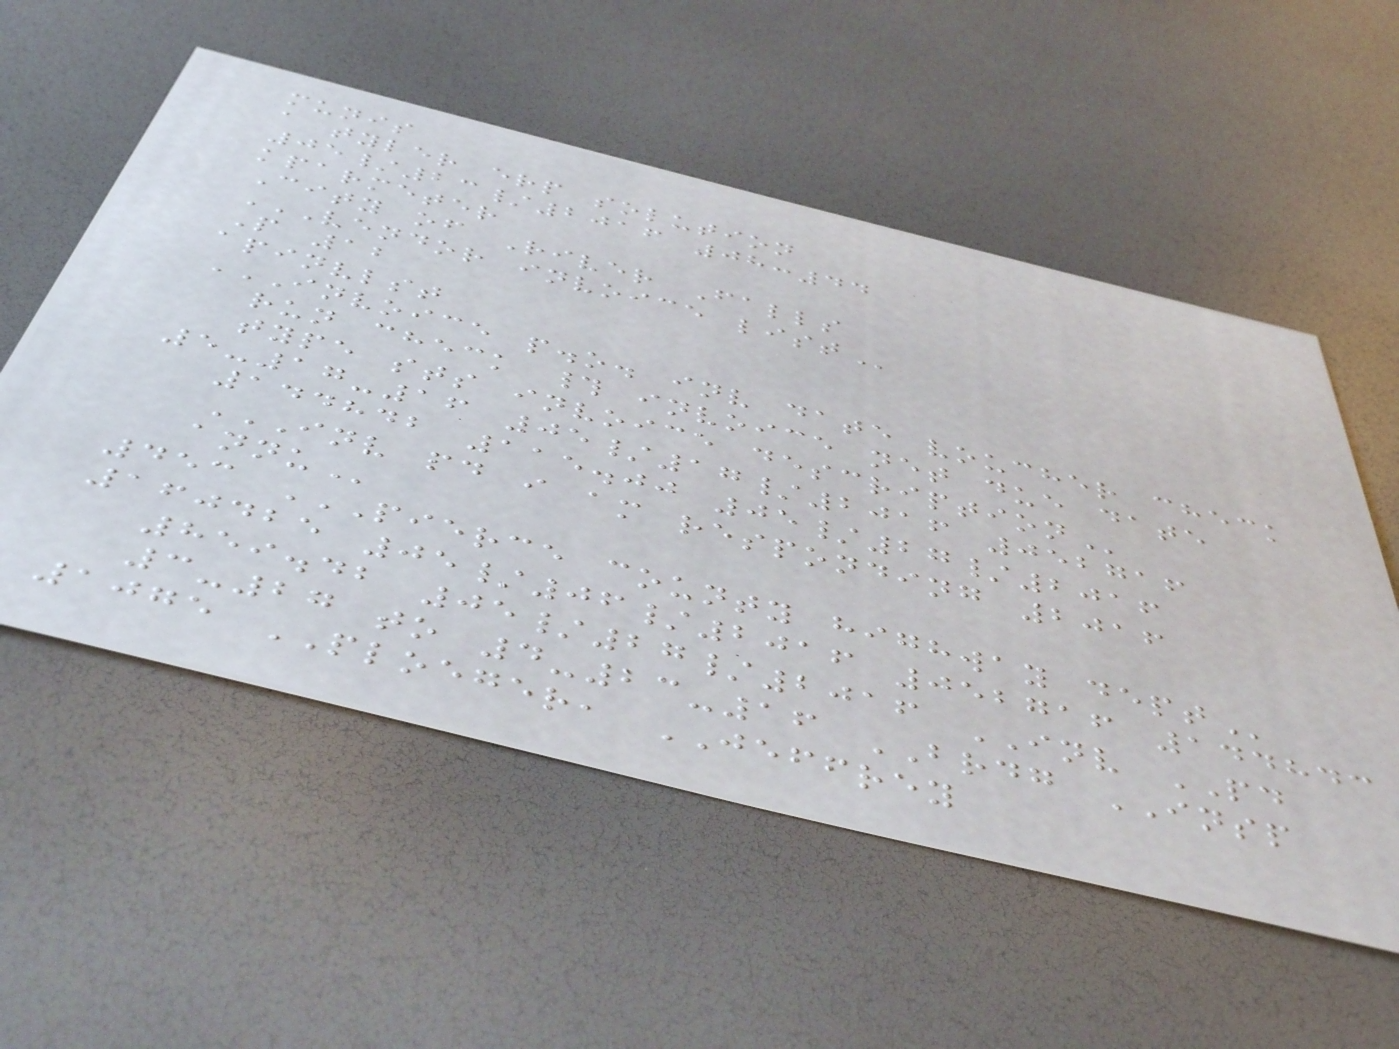munis
a tyler erp solution
05/23/2016 08:44
kparmeter
City of River Falls
VENDOR INVOICE LIST
P 12
apinvlst
INVOICE P.O. INV DATE VOUCHER CHECK
RUN CHECK # INVOICE NET DUE DATE
TYPE STS INVOICE DESCRIPTION
5-17-16 05/17/2016 052716
144842 115.00 05/27/2016
INV PD I AM RESPONDING 2016
ANNU
453 PIERCE COUNTY HIGHWAY DEPT
160425 05/06/2016 052716 144843
859.42 05/27/2016 INV PD
3-27 to 4-23-16 BRDG INSP
1075 PLOEGER, JEFFREY
